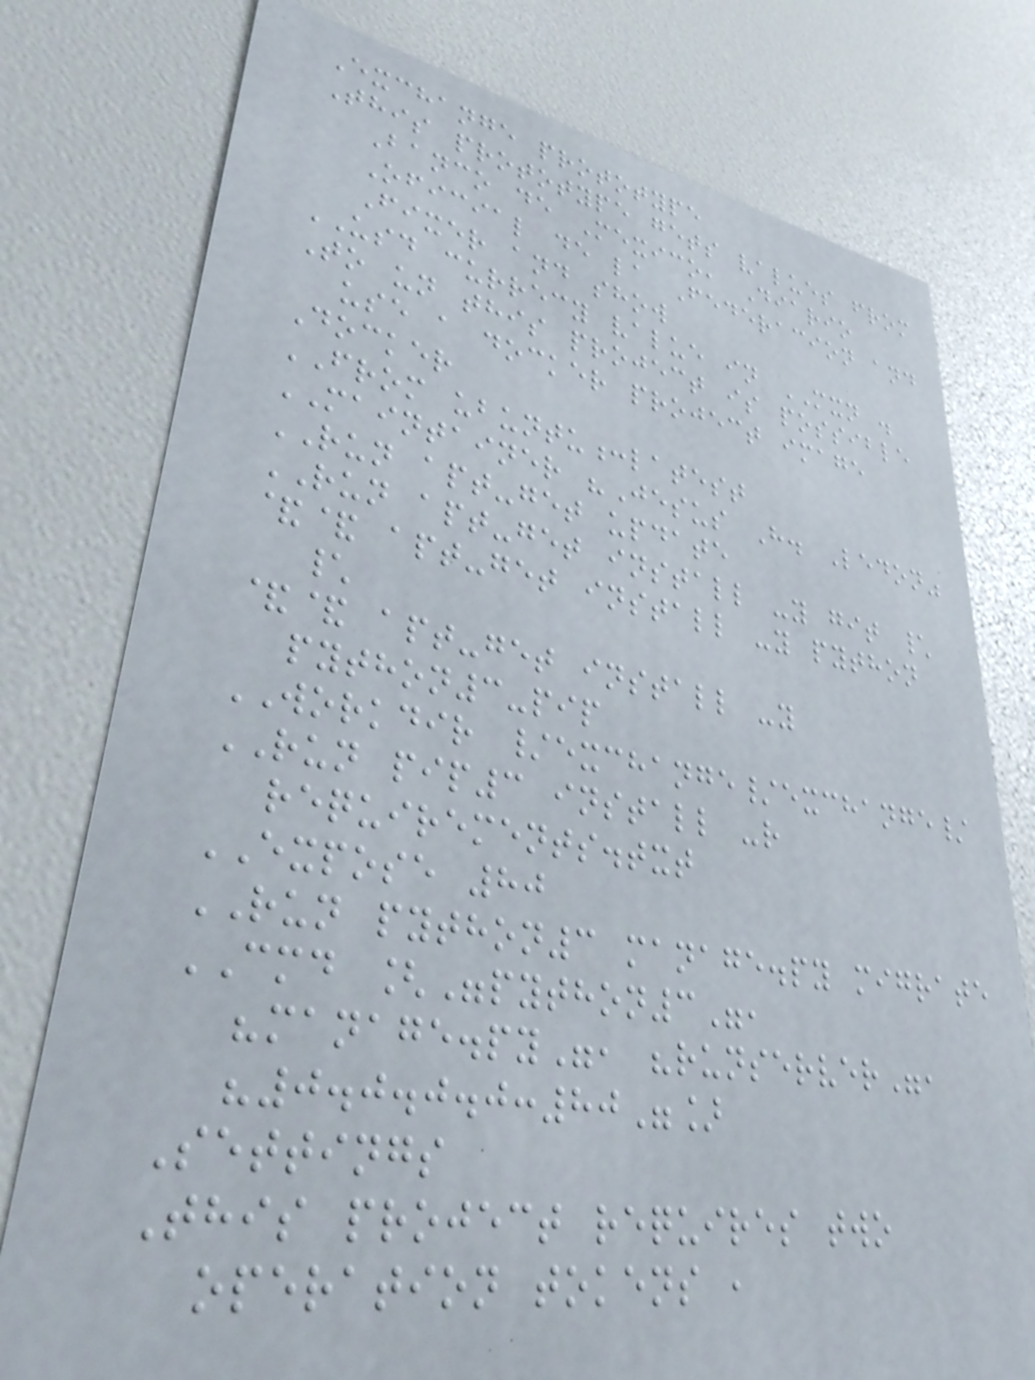Exchange prototype
This prototype gets values from
Banco de Mexico, Diario
Oficial de la Federacion and
Fixer and show
USD currecy value in MXN .
To un this project is possible
use a docker project image
Docker
FROM ubuntu:latest
MAINTAINER "Jesus H. Ledon"
RUN apt-get update
RUN apt-get install -y git \
&& apt-get install -y python
\
&& apt-get install -y
python3-pip
WORKDIR /exchange/exchange/
RUN pip3 install -r
requirements.txt
EXPOSE 80
RUN python3 manage.py migrate
CMD ["python3",
"manage.py", "runserver",
"0.0.0.0:80"]
Settings
This project requires two
operation tokens ,
